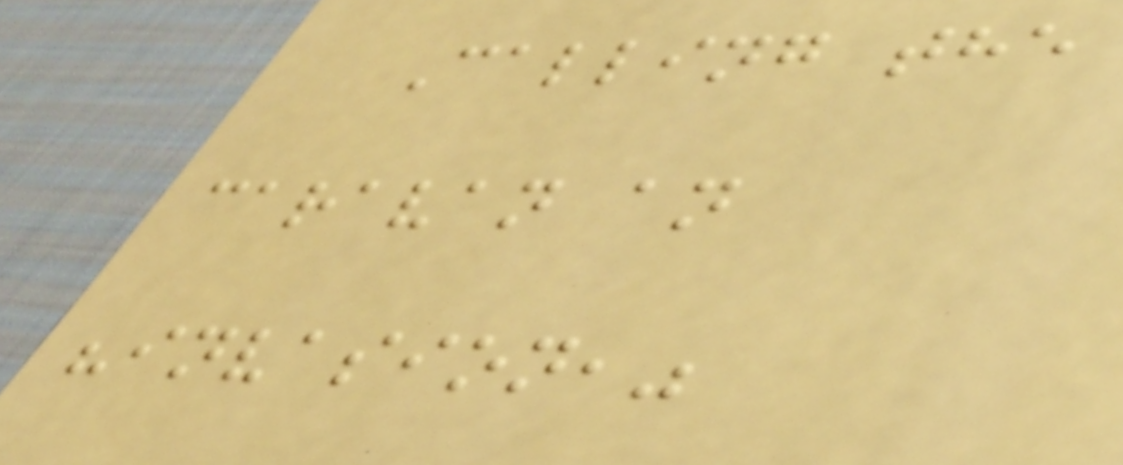Calling the
caravan an
"invasion,"
